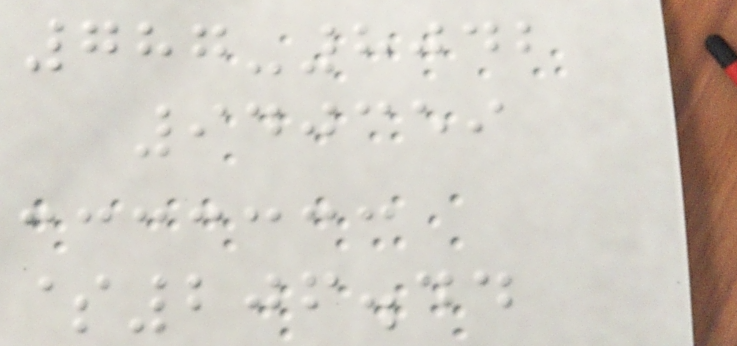787-8042
940359
$206.44
